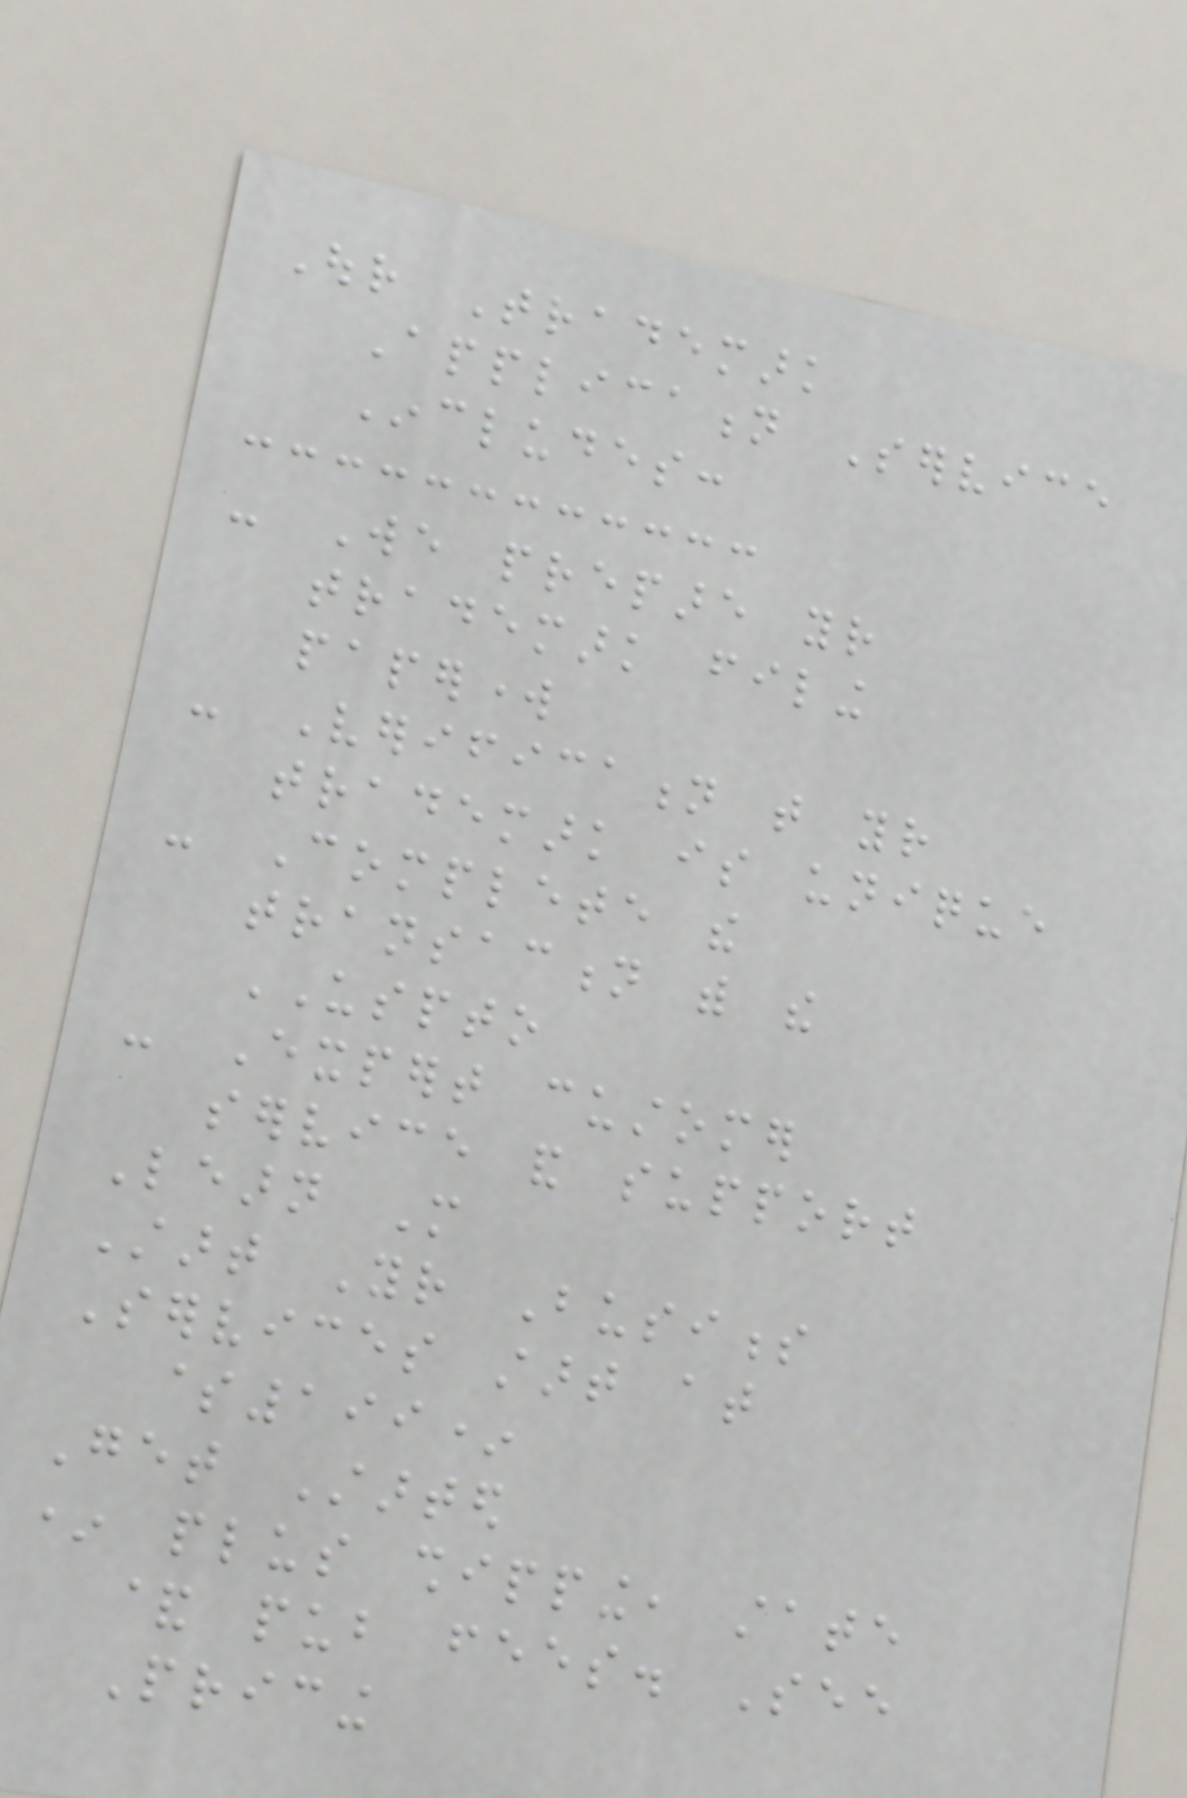Our Trademark
Application Service
Includes:
- We prepare your
trademark filing
paperwork
- Verification that your
trademark is unique
- Complete the
transaction with the
USPTO
- Expert customer
service and support
Learn More
Start Your Business
Services start at
$199*
Get Started
* plus shipping, state
& pub fees. See
Pricing
